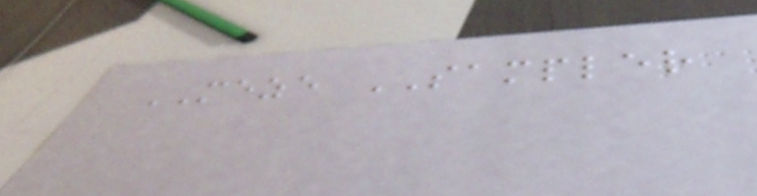MEZE SAMPLER
